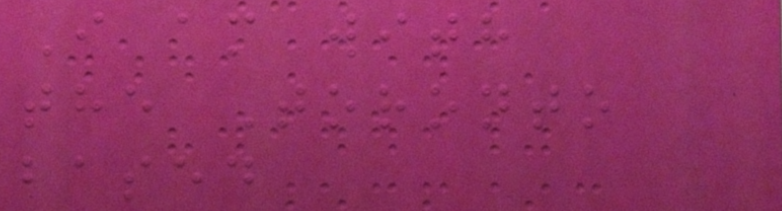I am with
the Toronto
based
